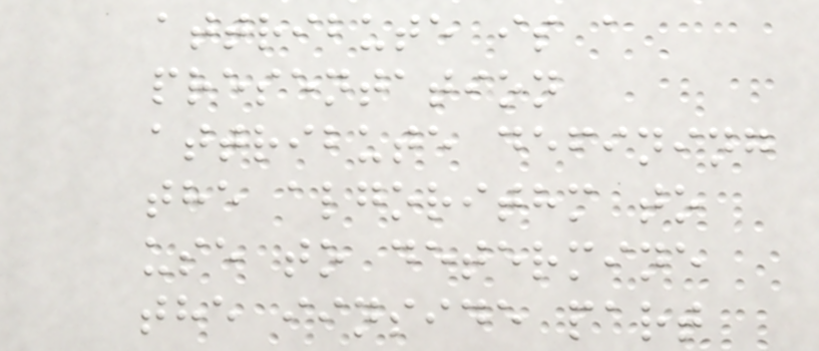attribute is a
presentation
attribute defining
the algorithm to
use to determine
the iinside part
